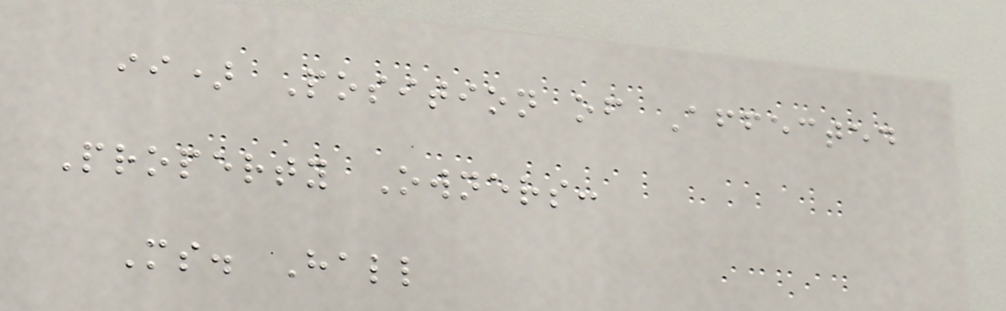ii) Position of Affected
Property Owners:
Ms. Hall
